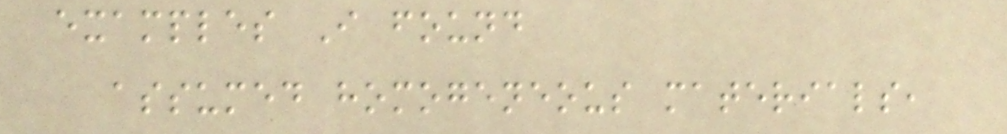examples I found
assumed homogeneous materials,
